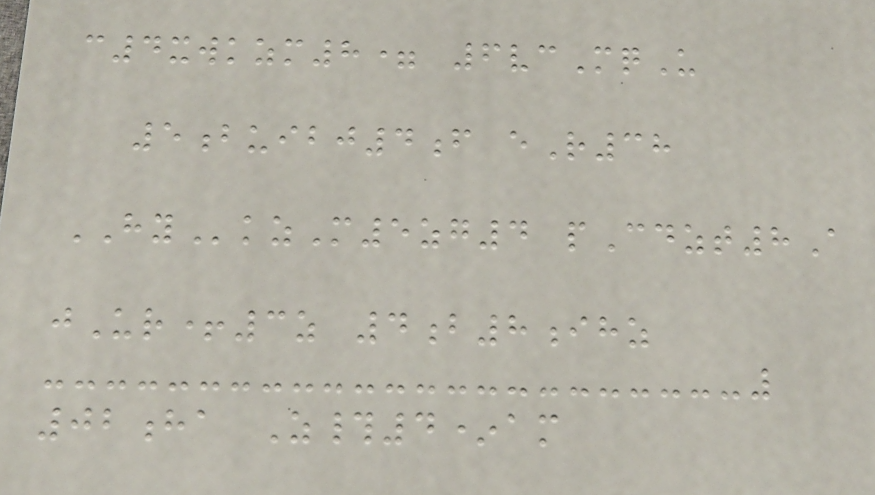c4xwkzm8= 6vcMqU
5buibj4f eR38
HYkzM5zg4 pCdzt8A
jUr+3z 4b8ihz
02ha Z#4*am
